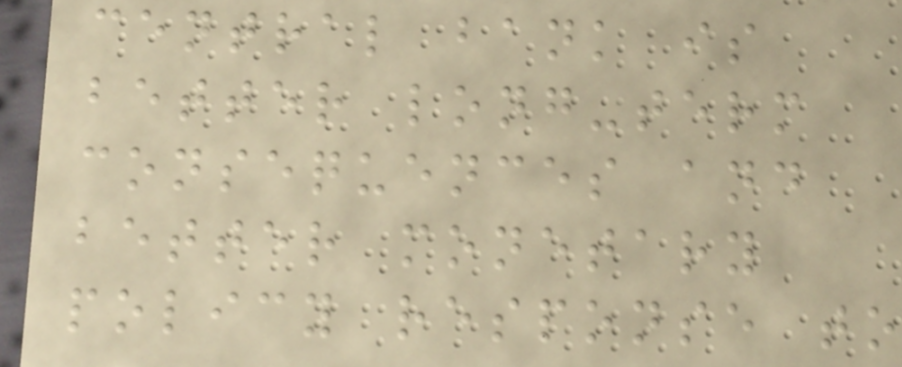central bank is
better long-term
consequences and
better monetary
policy response to
